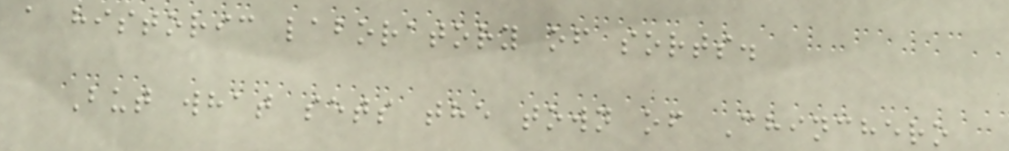a historic laboratory of sorts.
But what sets the town of Chinchero
